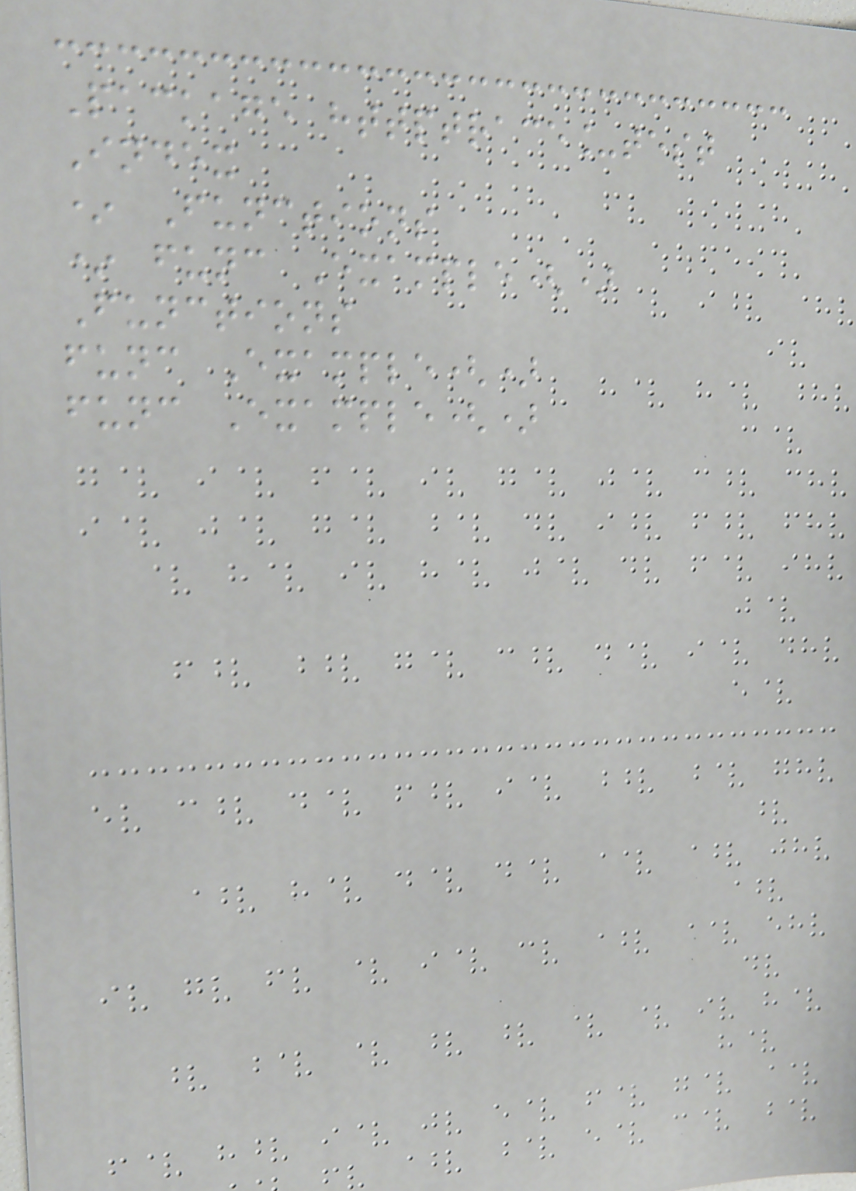Package httptrace_test
Index
* Functions
* func Example()
Functions
func Example()
func Example()
